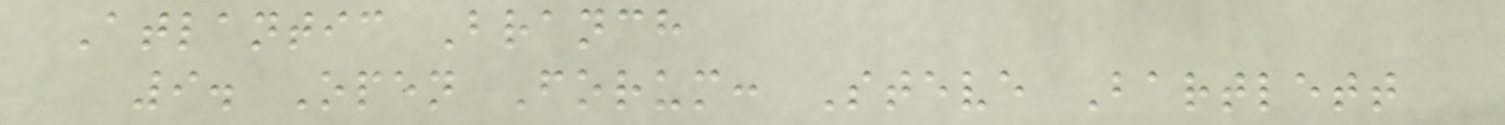Atlantic Branch
9. Open Forum: Steve Bartlett
